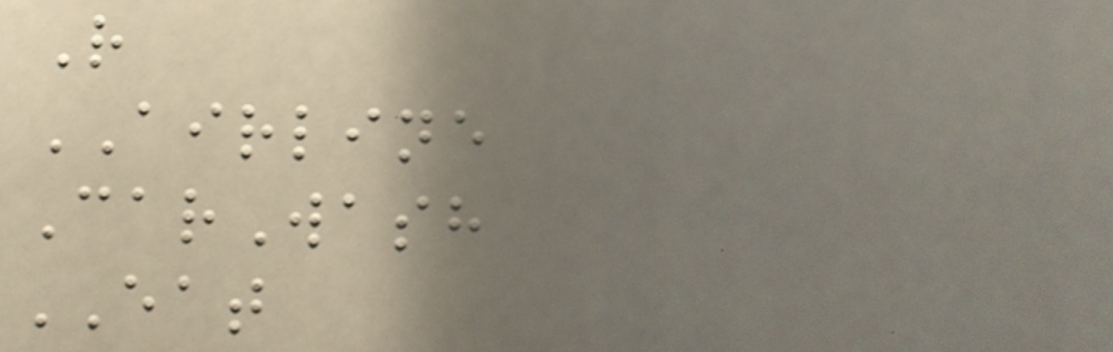R
AIRLINE
CarWash
EAT
